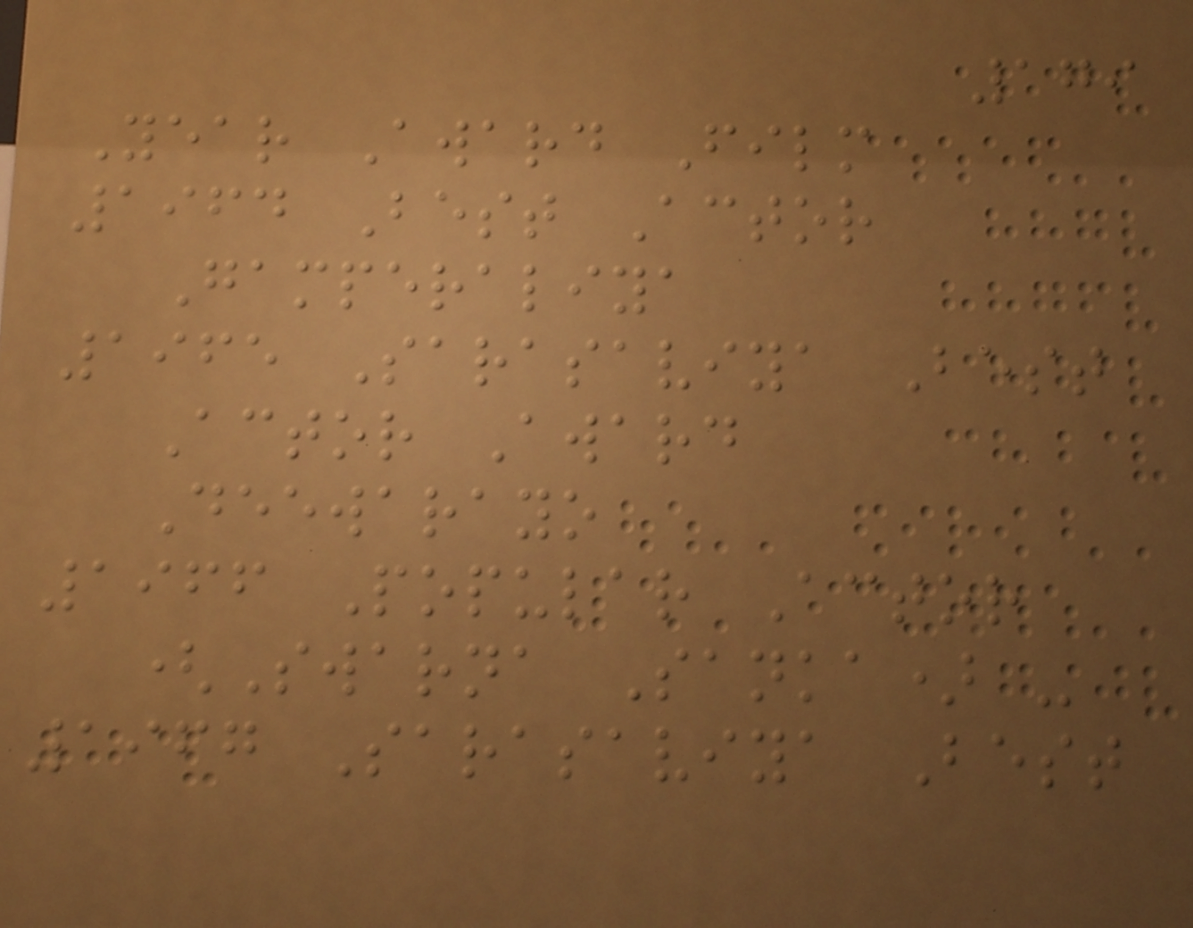179
Year Award Film
1964 Best Actor
Gamperaliya
1965 Sarasaviya Best
Actor Award
Deewarayo
1966 Popular Actor
(Swarna Sanka) -
1967 Sarasaviya Best
